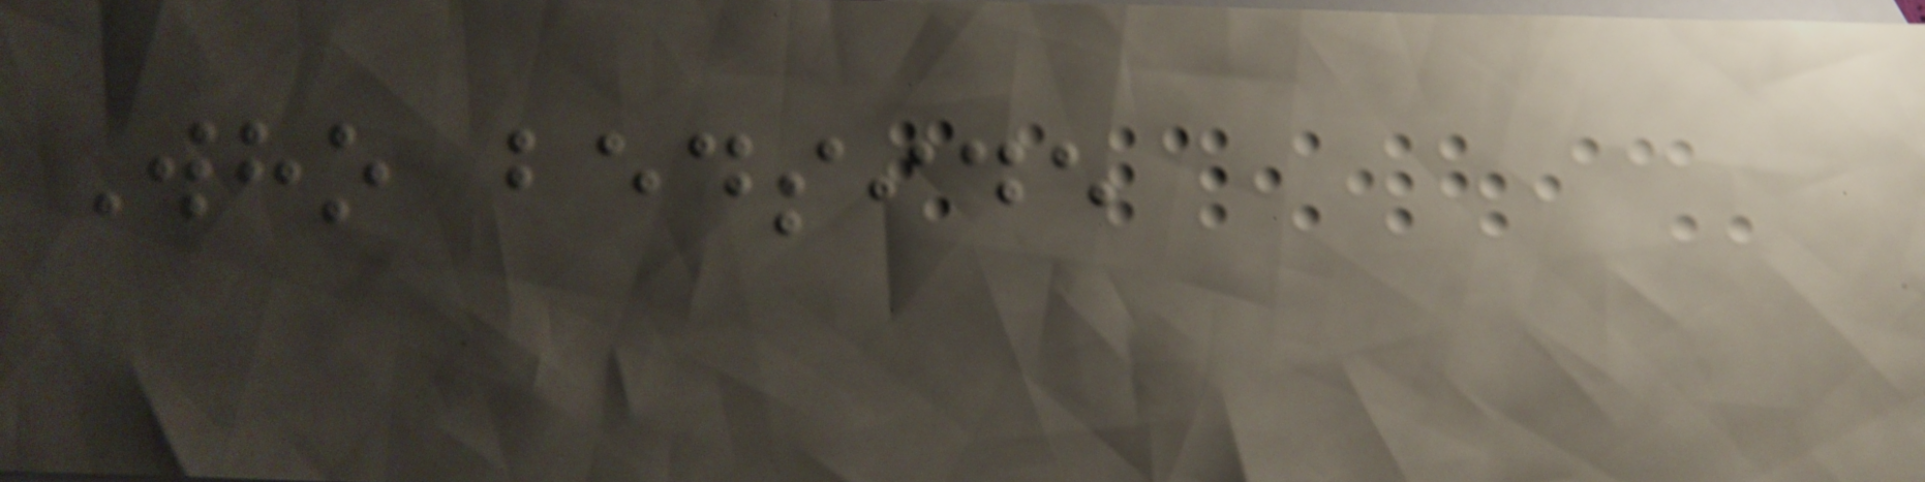Who bedside
